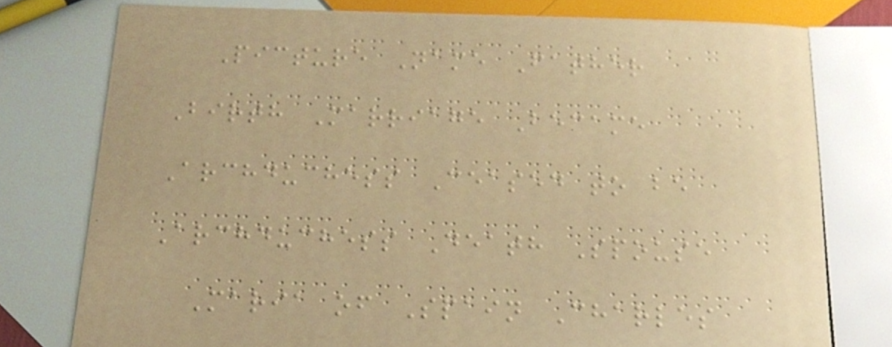Picture Name Father
Birth Marriage Became
Archduchess Ceased to be
Archduchess Death Spouse
Maria of Spain Charles
